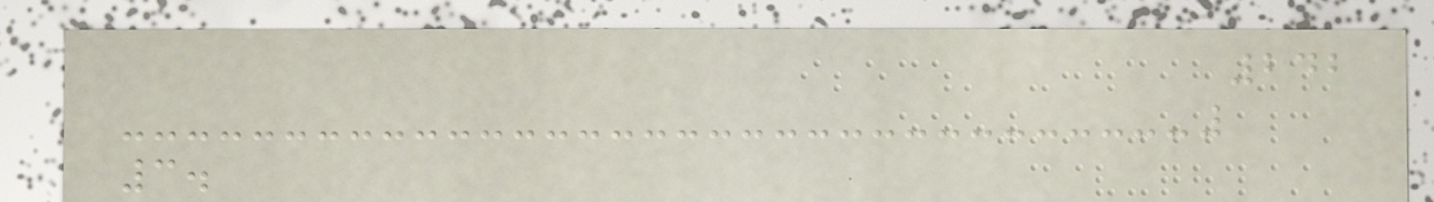242
3.
